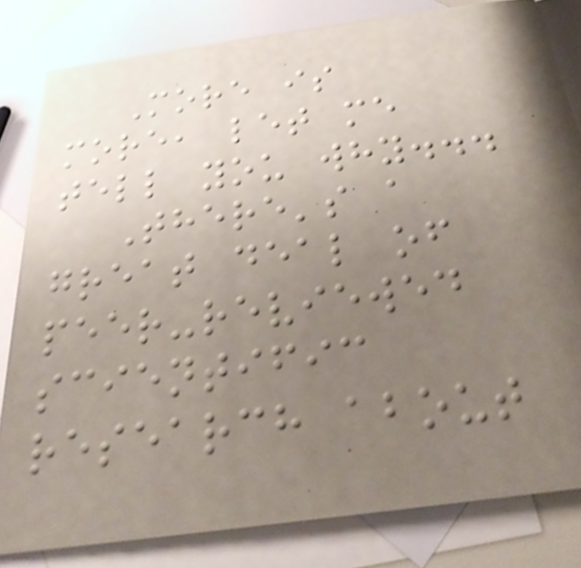More is
more, let me
tell you why...
There's a
great deal of
peer-reviewed
scientific
research about
